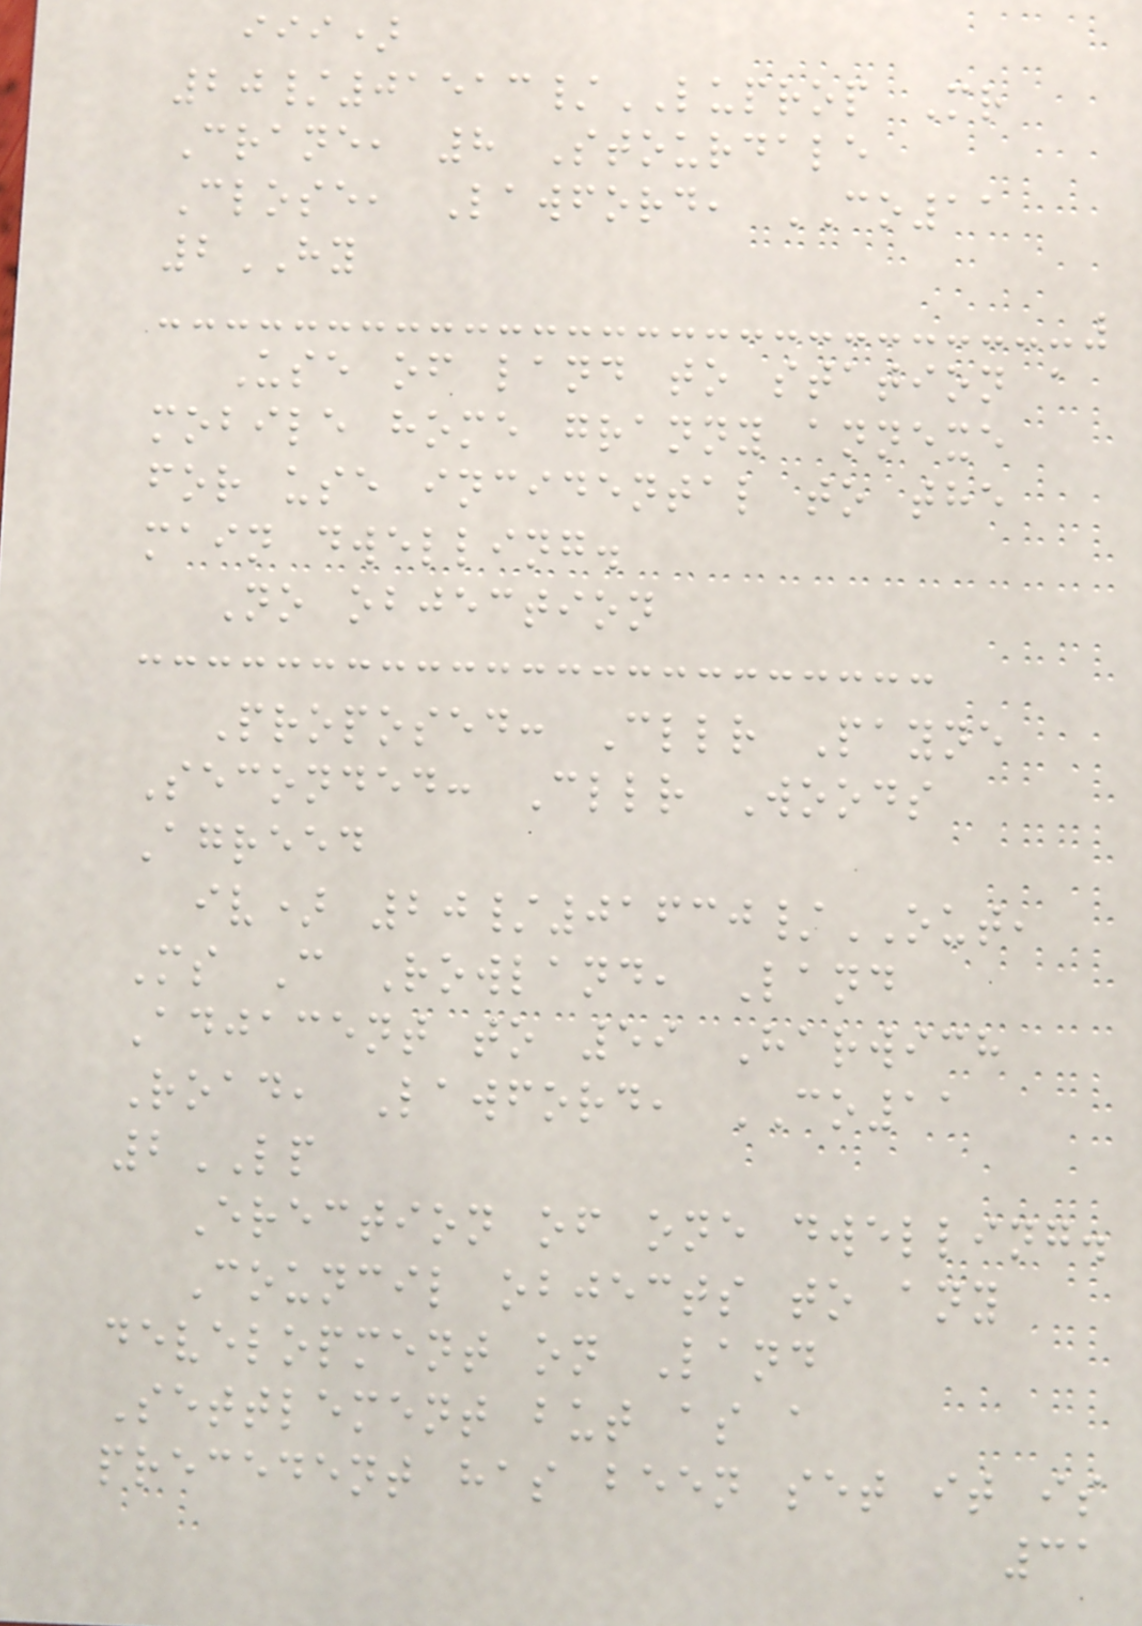iii)
20/01513/LUPROP Mr
Crane, 8 Stourdale
Close, Lawford, CO11
2HY
Use of land to station a
mobile home granny annexe
for use incidental to the
main dwelling.
No objection
Proposed: Cllr Payne
Seconded: Cllr Woods
Agreed
iv) 20/01630/OUT,
Ms C Rowland, Land
Adjacent to 59 Harwich
Road, Lawford, CO11
2LP
Erection of one dwelling.
Council objects to any
development on Land
Settlement but as a
precedent has been set it is
31
